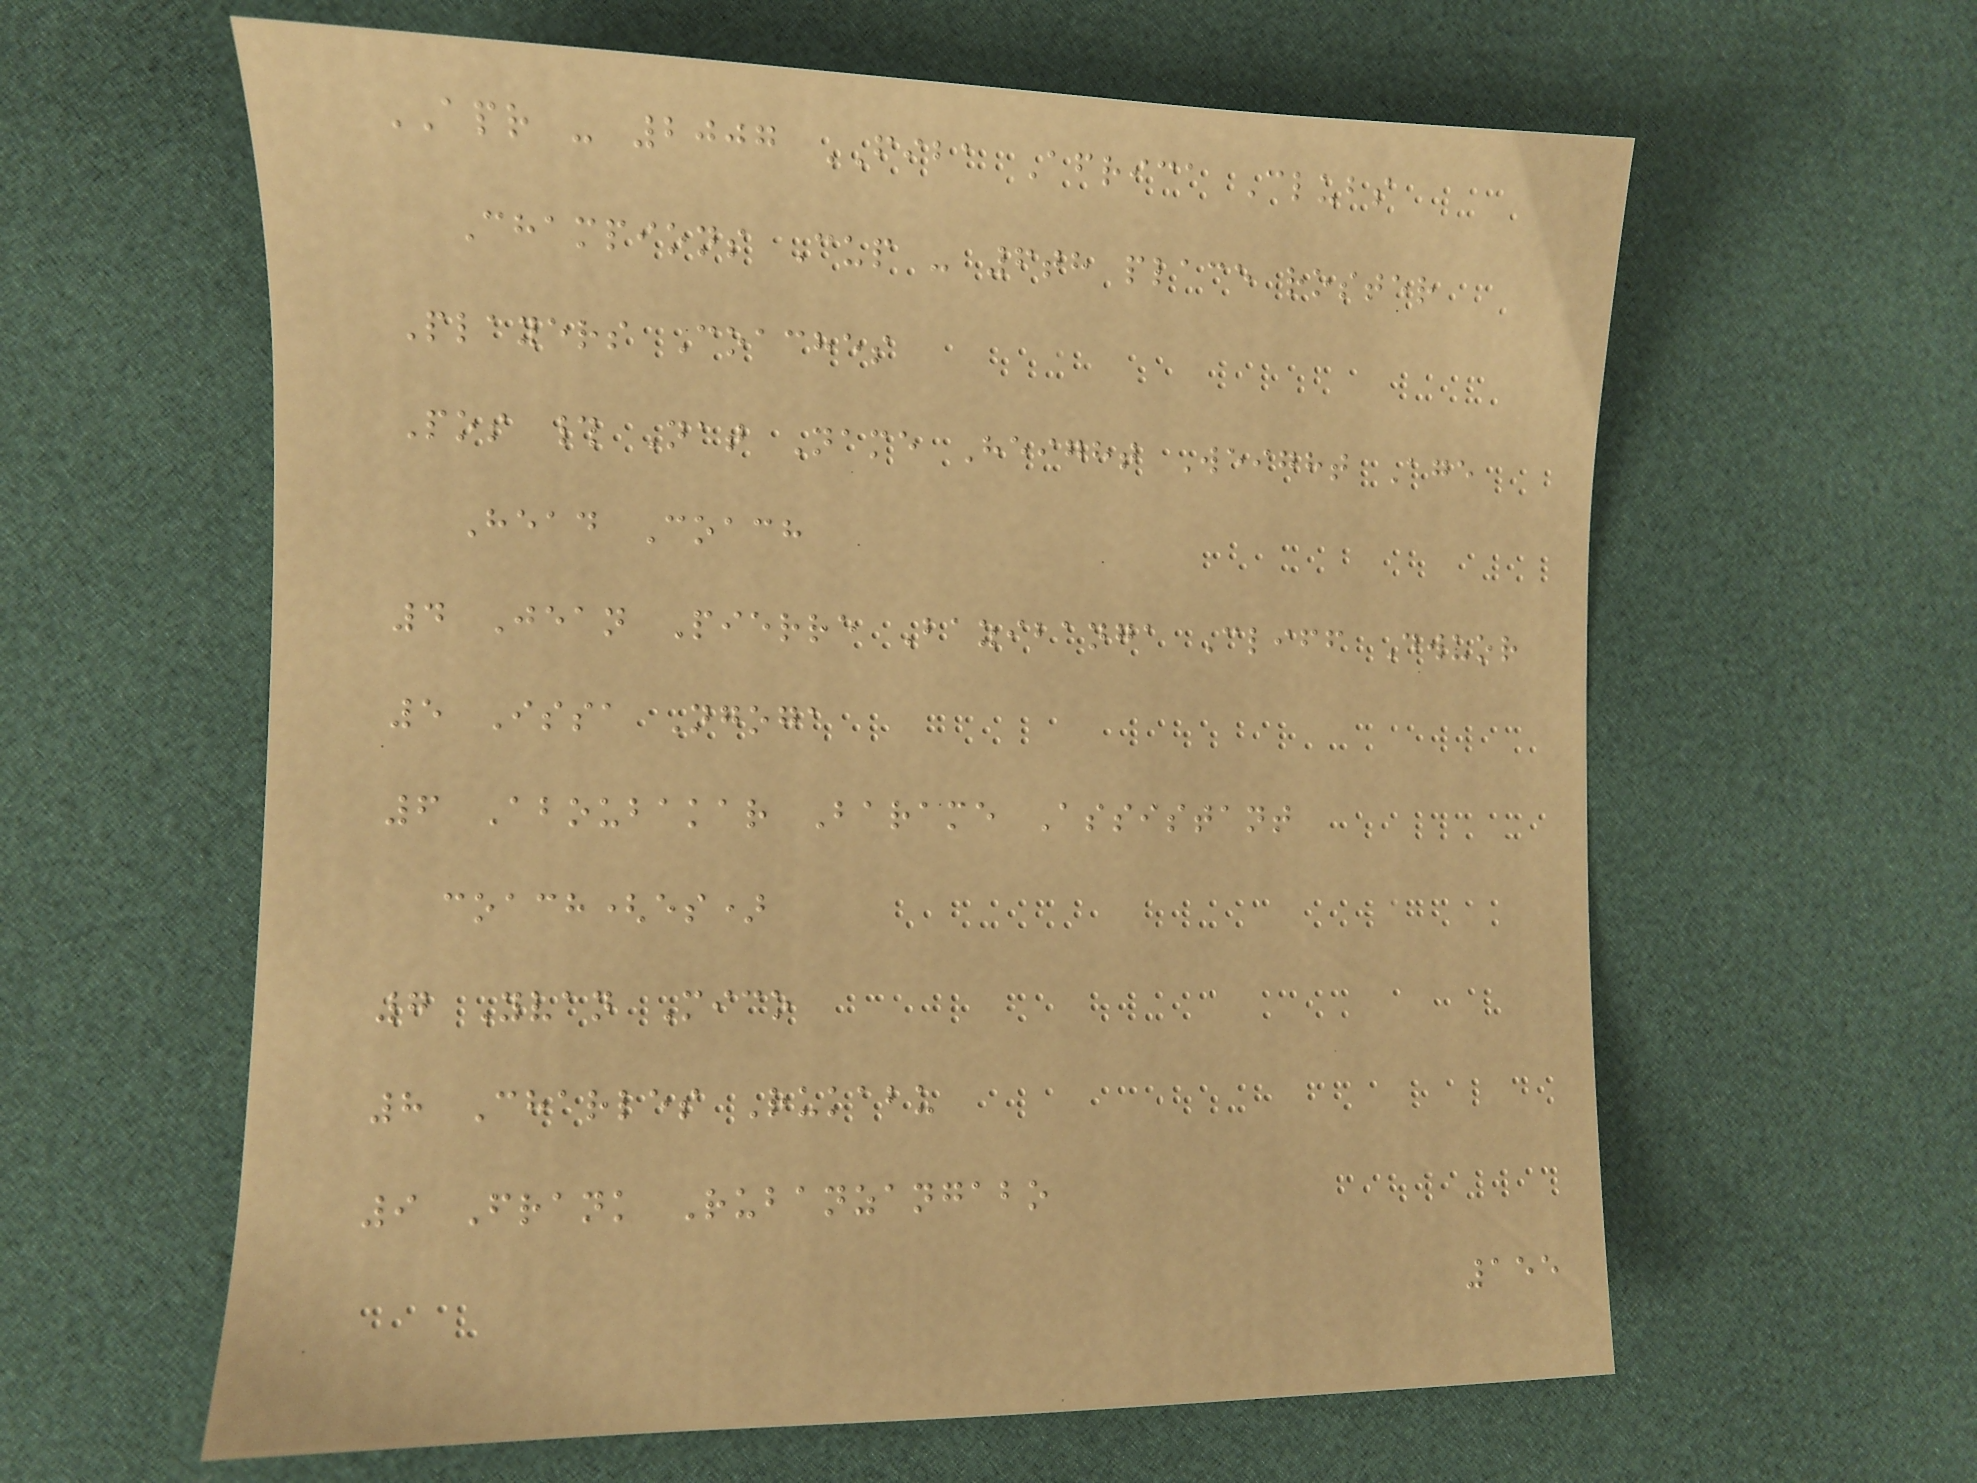APR - 2007 FIBA Africa Clubs
Champions Cup - 6th place roster
Players Coaches
Pos # Nat Name Height Weight Age
Head Coach
4 Jean Pierre Bazibanga Cliff Dwuor
5 Issa Ngoga
6 Aboubakar Barame Assistant
coach(es)
7 Yvan Mico
8 Charles Rukabu
9 Frank Rubanzangabo
155
